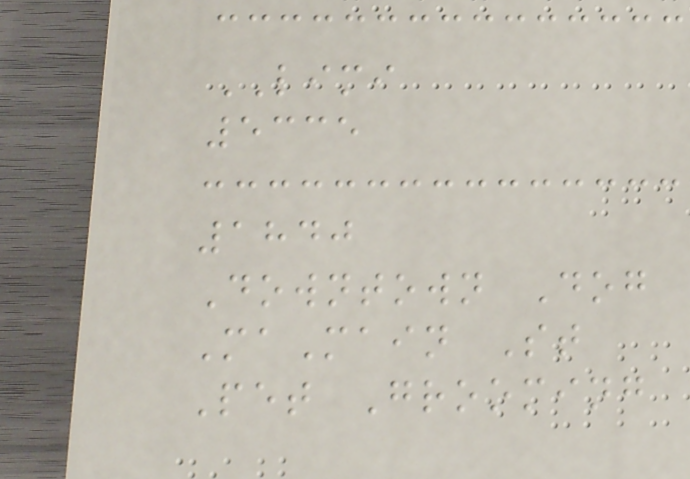LIMI
5335
1840
Downtown Dog
MaMain St
Pet Grooming
